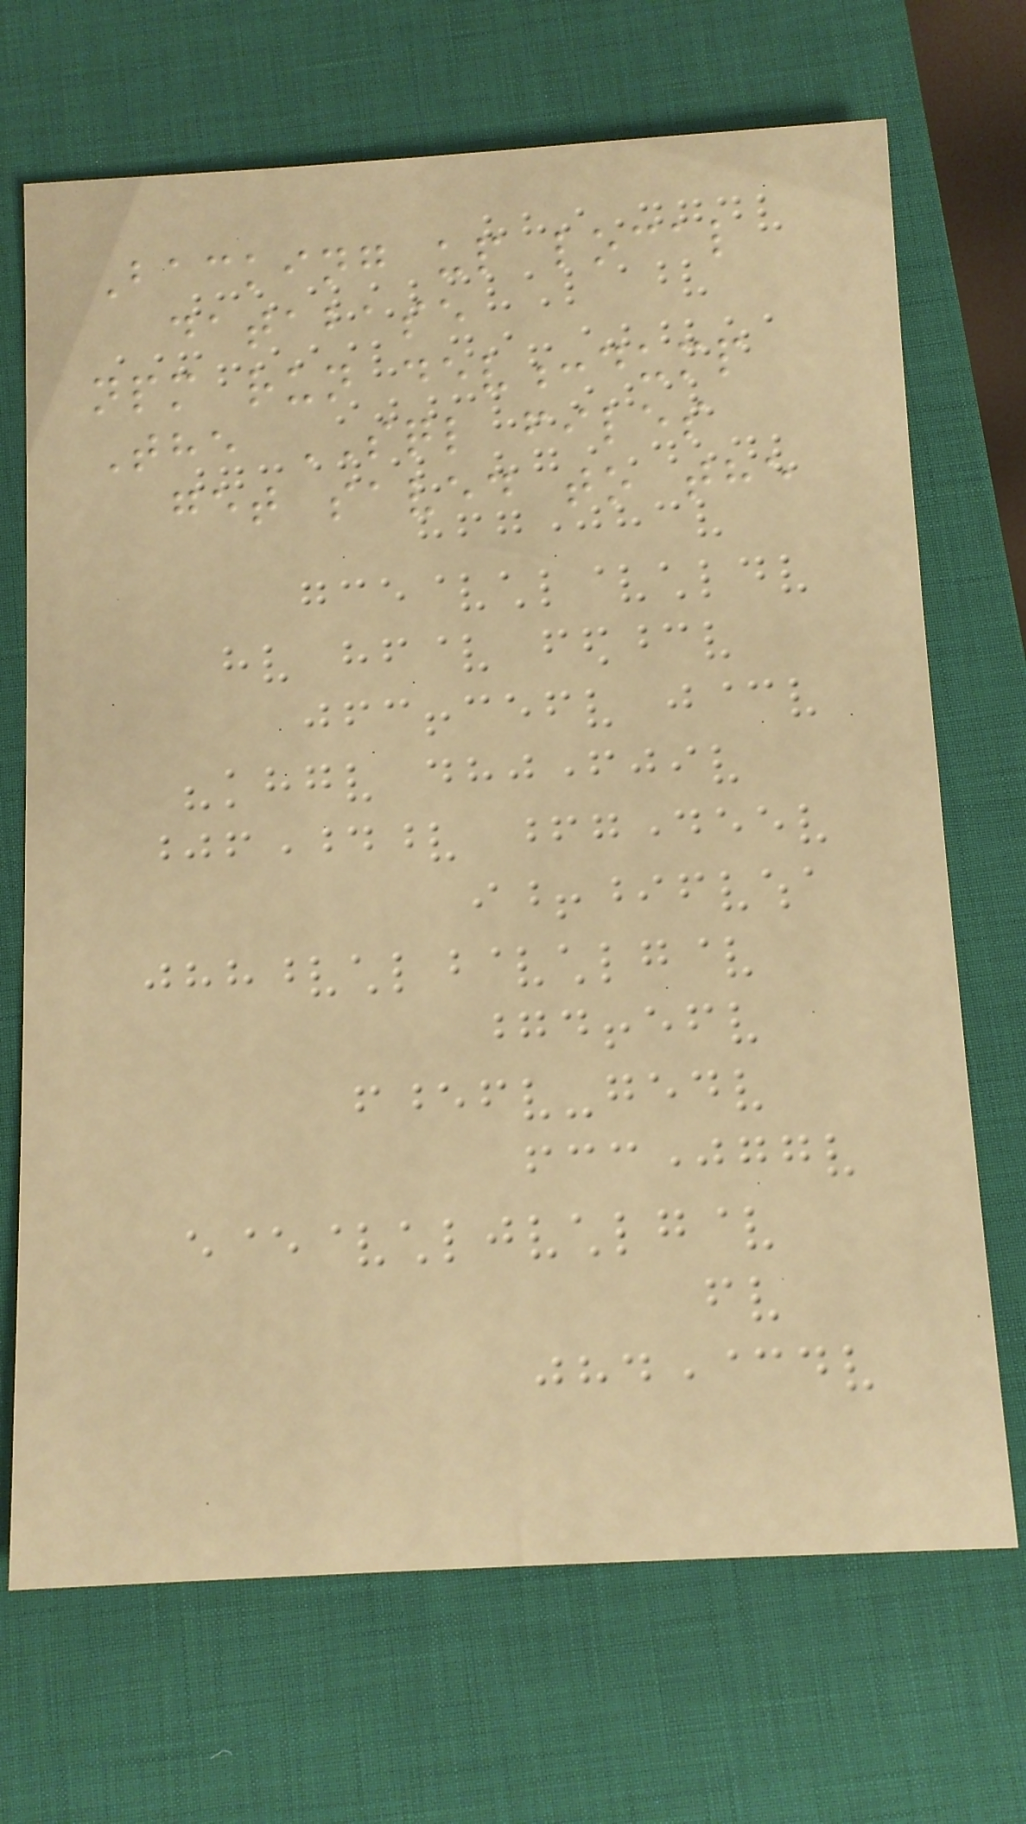Backing up local
database
npm run dev:dump
The SQL files
get saved to the
